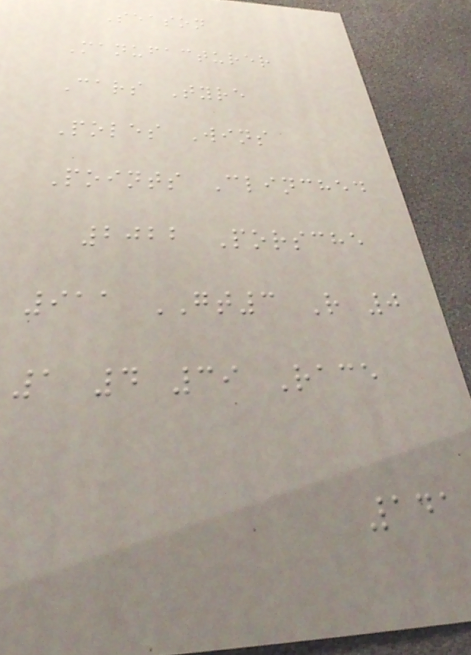Season
Manufacturer
Cars Tyre
Poles Wins
Points Clinched
2022 Porsche
911 GT3 R 0
1 4 39 Race
141
